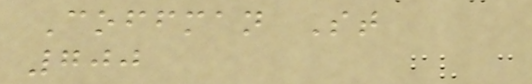Coffman St
700
